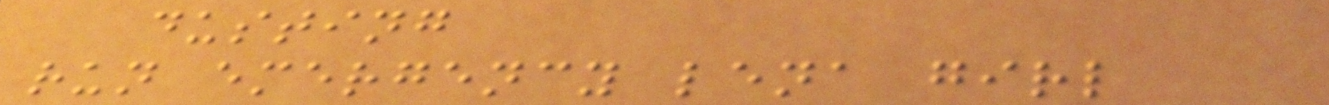dusting
run emergency lena girl
